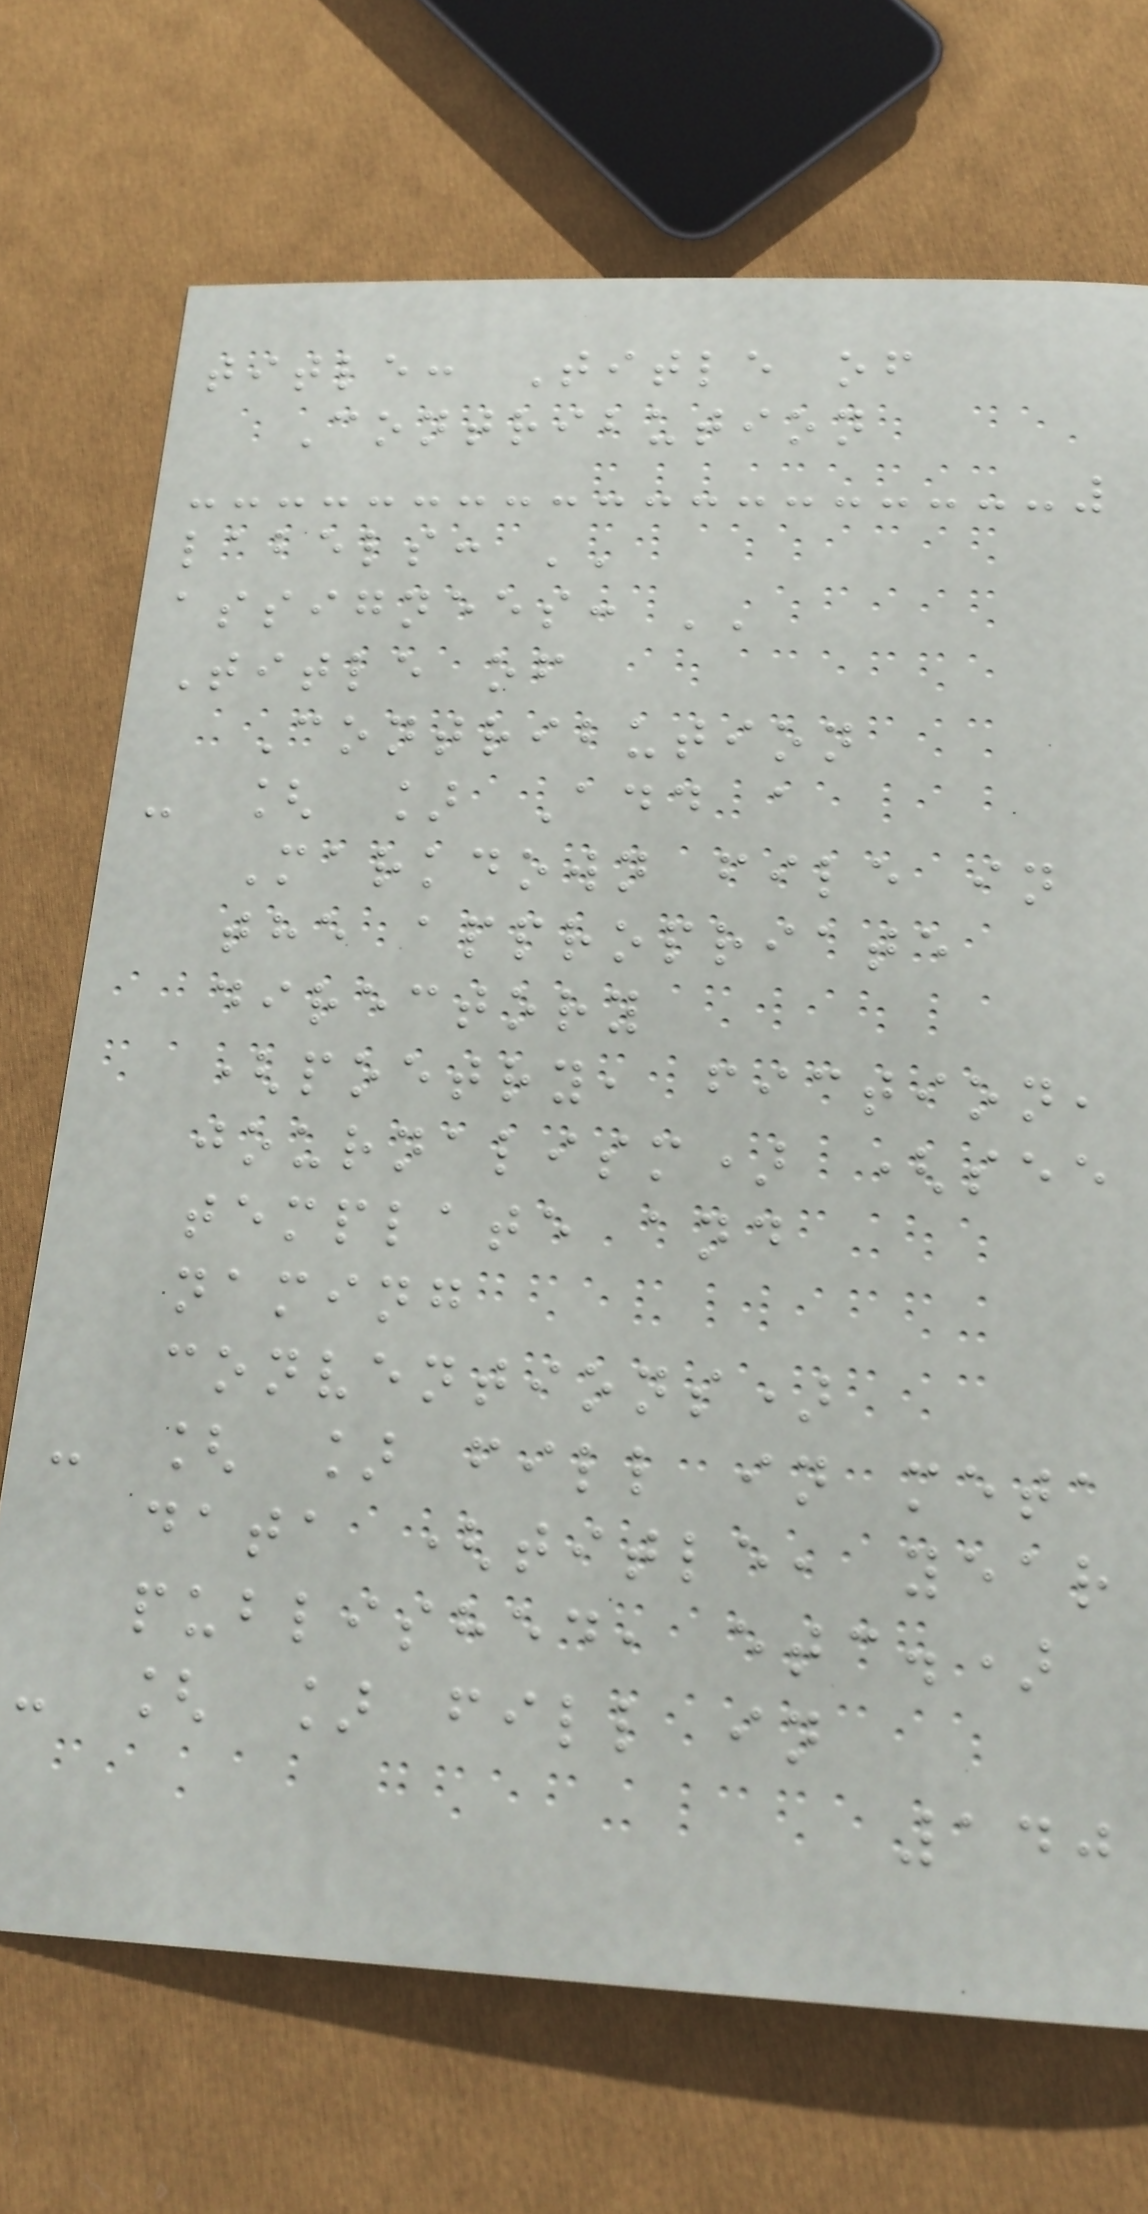title: Title of
Contribution
labels: ''
assignees: ''
Title of
Contribution
- [ ] Add a
Markdown file in
the appropriate
directory
(poetry, fiction,
journalism) (see
template and
naming
conventions)
- [ ] fill in meta
data (title, year
published, etc.)
- [ ] fill in
140
